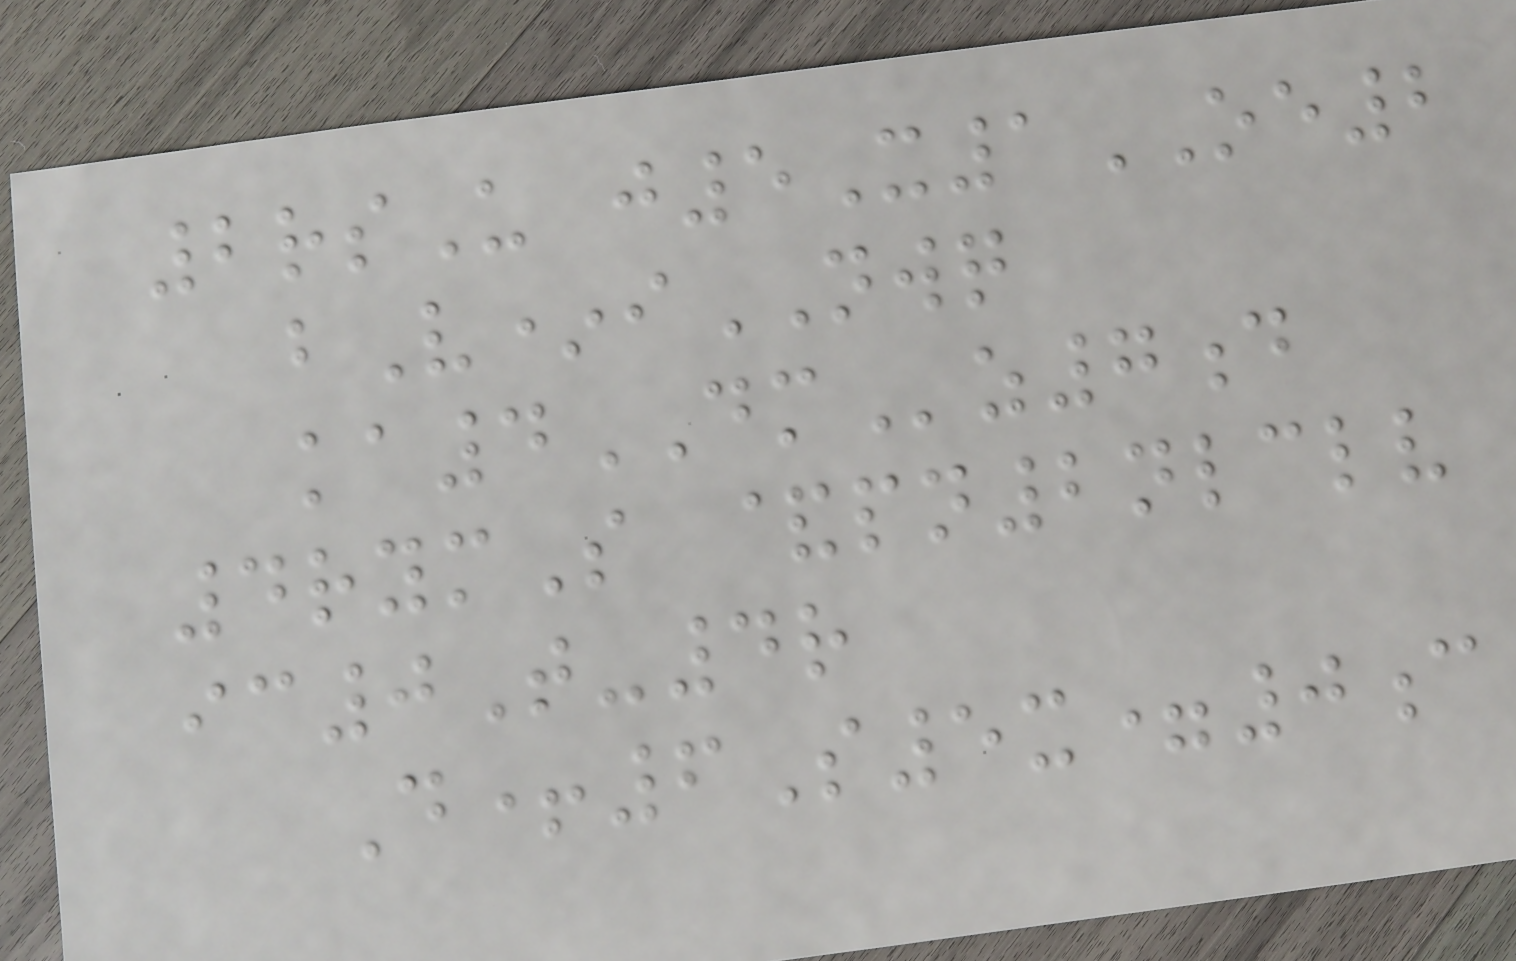2rsU j5X1OE2
bV*iNWQ
ka4DMz7d
4rymS &pn2nlclv
ic0T-4r
D+6S5x=0c
